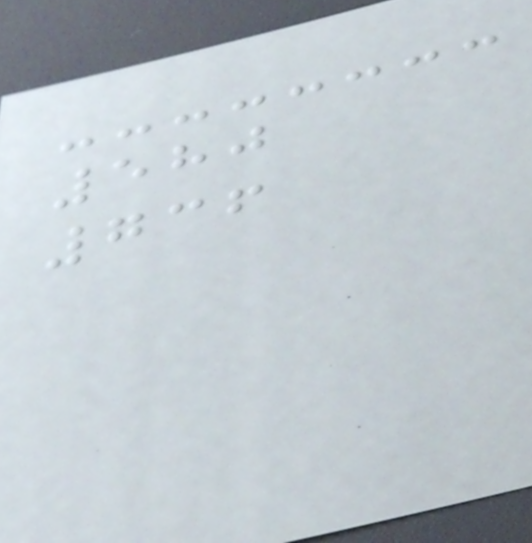580
736
